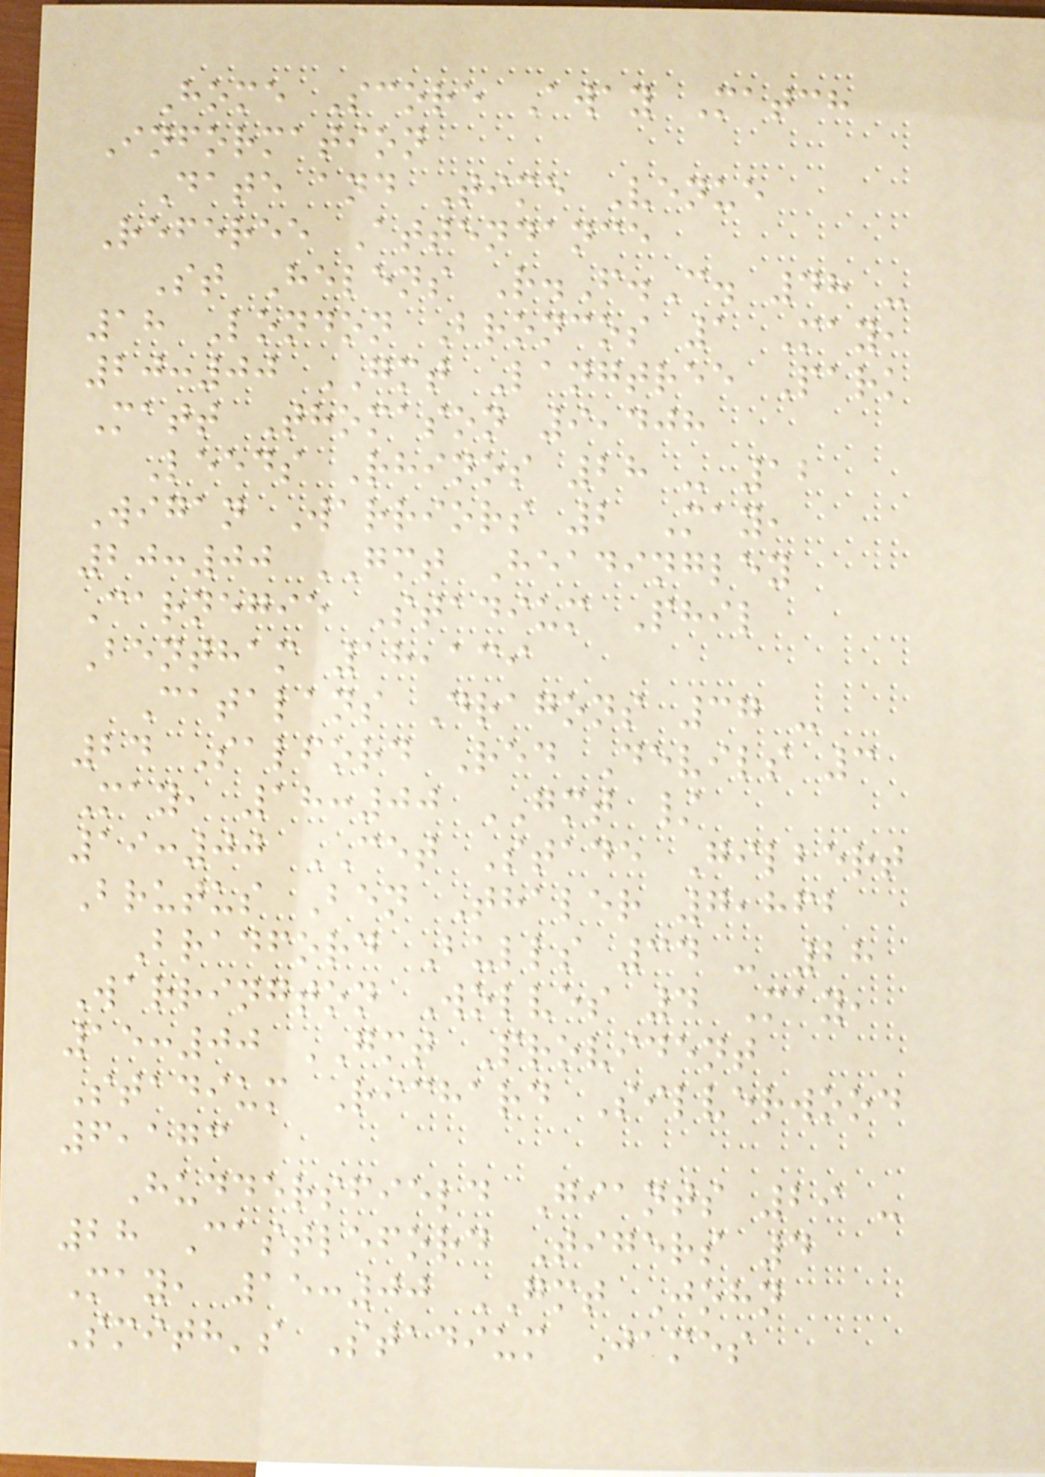Home Score Away Match
Information
Date and Time Venue
Referee Attendance
St Helens R.F.C. 48 -
18 London Broncos 1 May,
20:00 GMT Langtree Park
Matt Thomason 9,408
Leeds Rhinos 28 - 12
Wigan Warriors 2 May,
20:00 GMT Headingley
Carnegie Stadium Phil
Bentham 18,139
Catalans Dragons 37 -
24 Salford Red Devils 3
May, 18:00 GMT /
19:00 CET Stade Gilbert
Brutus Ben Thaler 7,862
Bradford Bulls 34 - 28
Warrington Wolves 4 May,
15:00 GMT Provident
Stadium Richard Silverwood
6,173
Huddersfield Giants 29 -
28 Castleford Tigers 4
May, 15:00 GMT John
Smith's Stadium James
